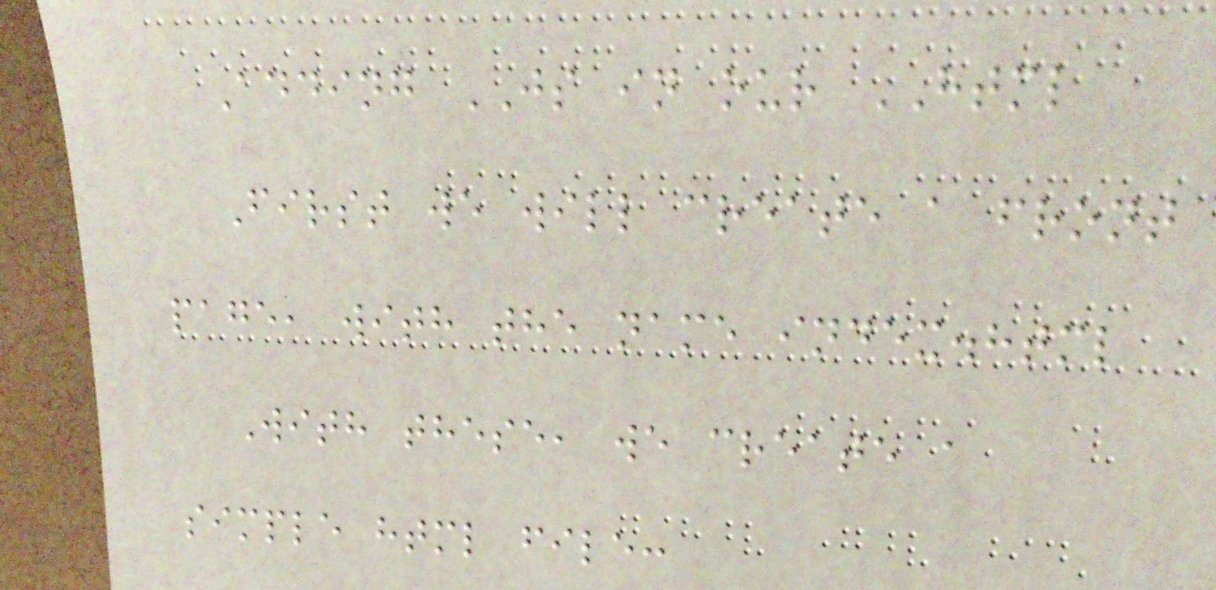Adding JS in our HTML
First we will create a front
page, with the name index.html
With these, we create a
simple html file:
